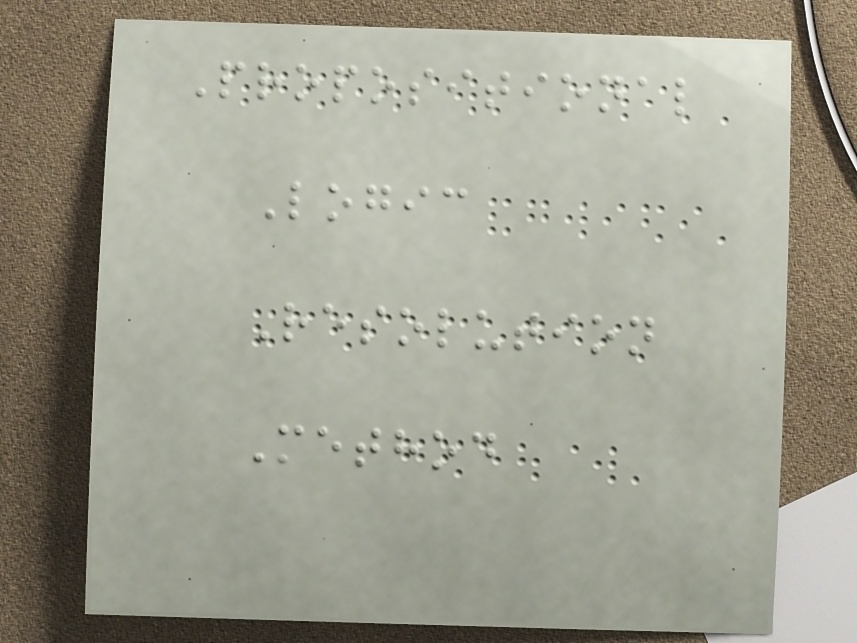Propositional
Logic
Resolution
Method
